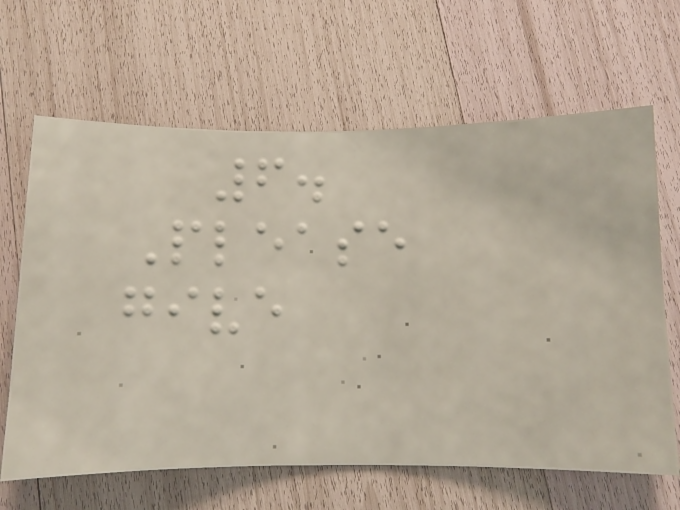6.
Please
give
